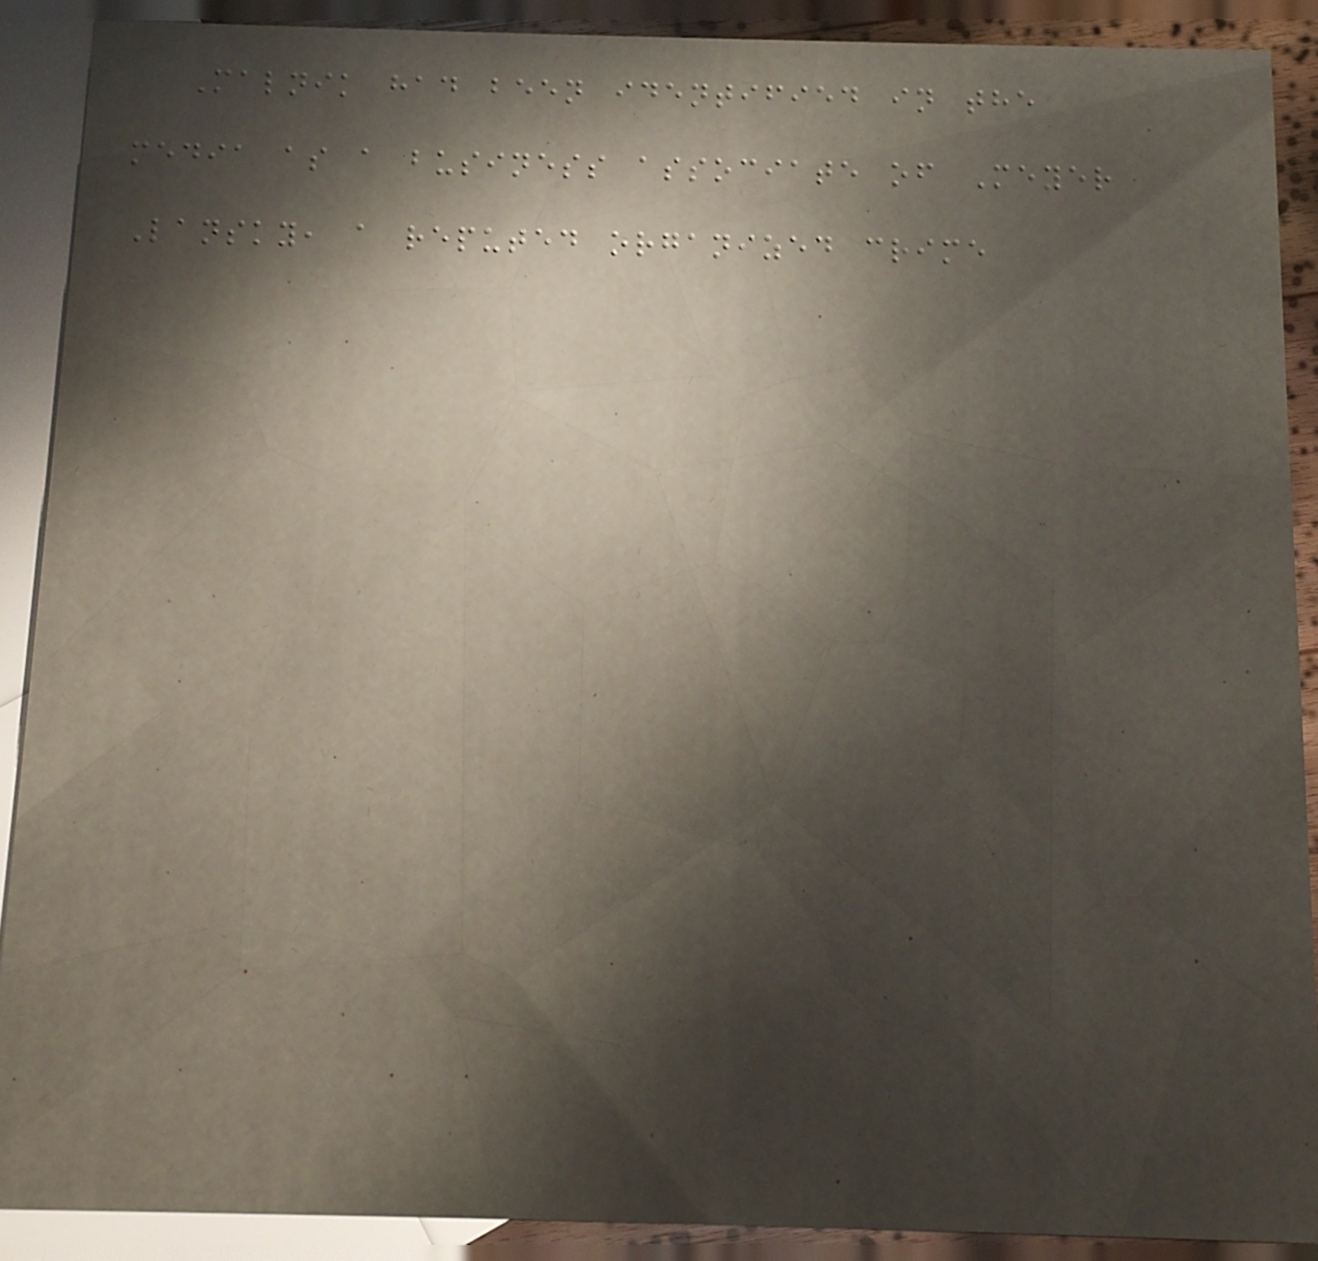Malnik had been identified in the
media as a business associate of Meyer
Lansky, a reputed organized crime
